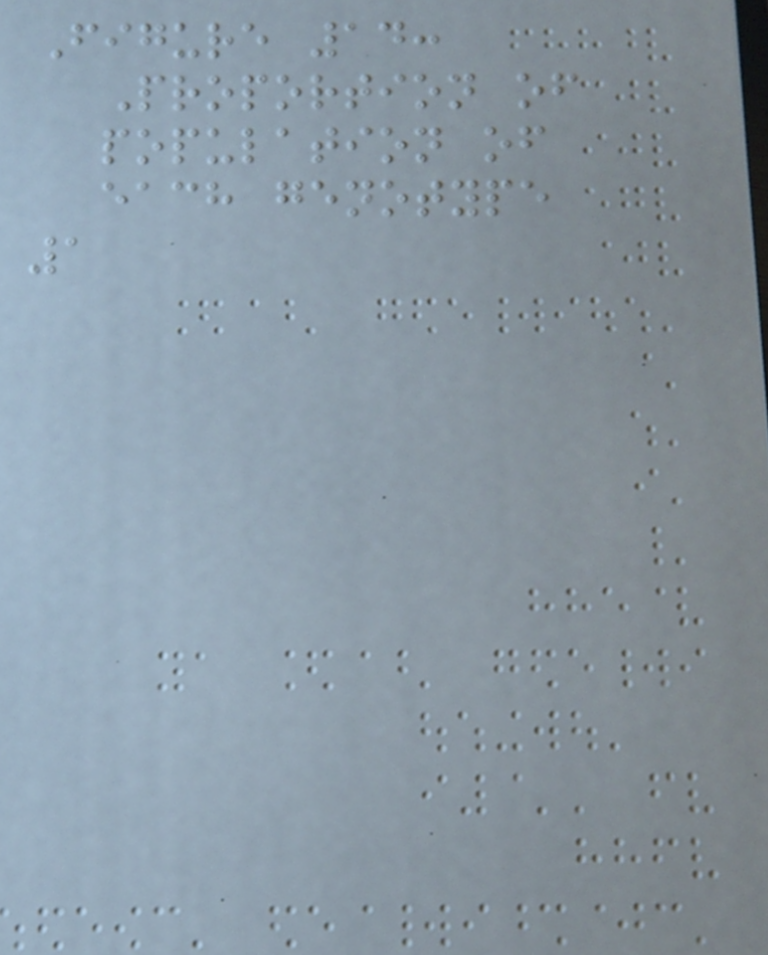Figure 14:
Proportion of
population of
each genotype
1
